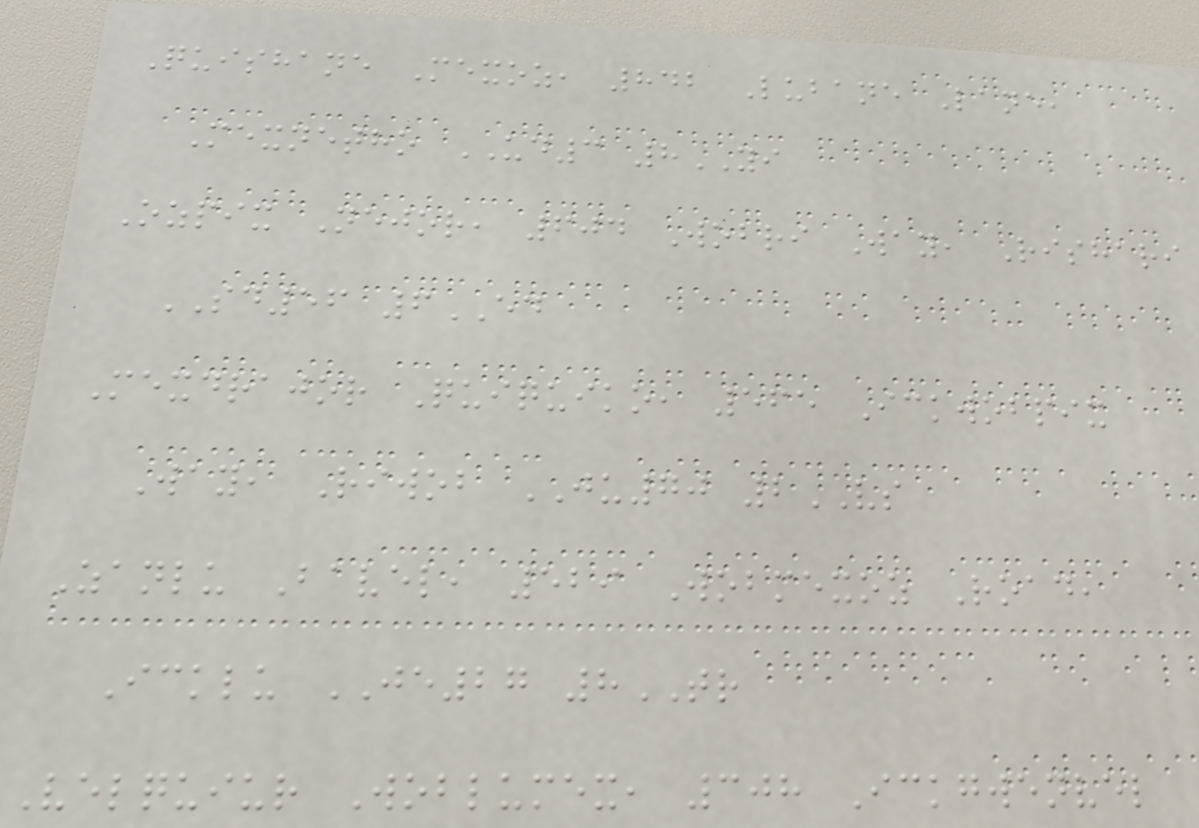Quishane Mexoz, 842 Lubane Lane,
Mexnetho UD3 8YI
Ozpix Nejor, 604 Wobri Way, Rishari
SD56 6ED
Mexdrajor Quiquiko, 565 Ickwobpix
Way, Riwob JU70 2VS
Zanlu Bavel, 529 Wobmexoz Road,
Icklu JE27 8TR
Velquiur Woblumex, 308 Ickgwenvel
